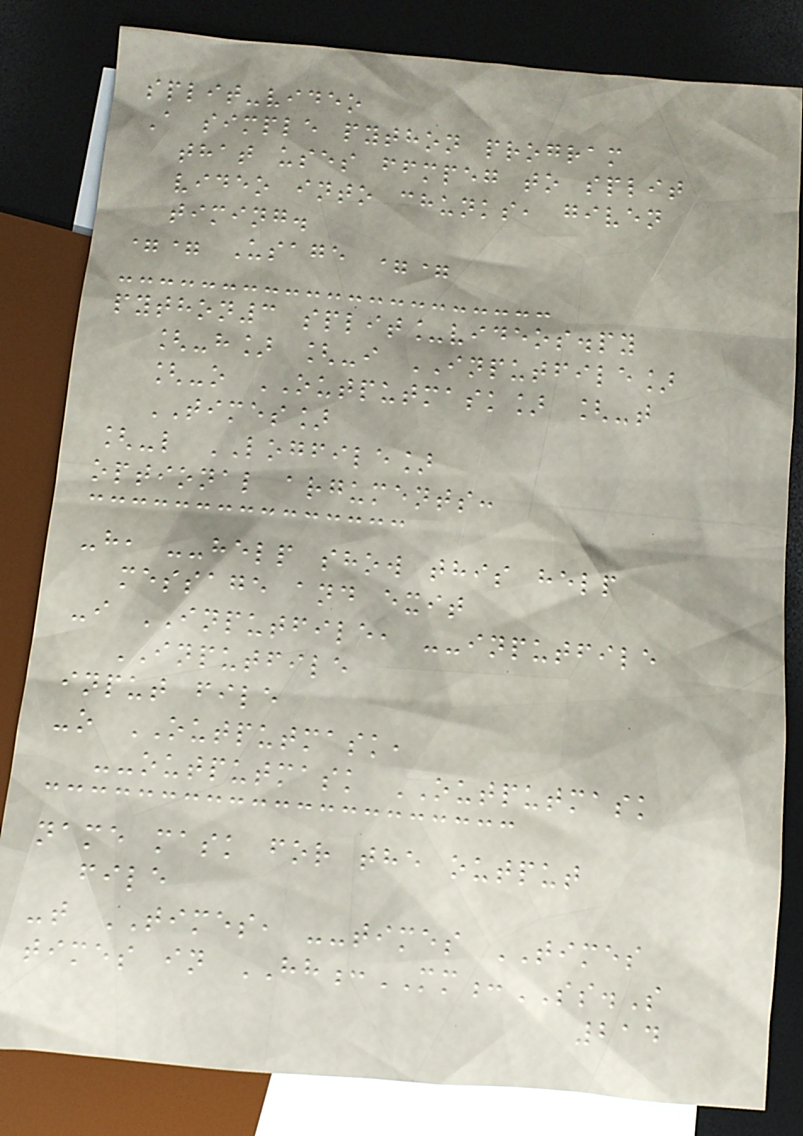split-video
A simple python program
that uses ffmpeg to split
video into chunks, given
timing.
== Usage ==
python3 split_videos.py
[-h] [-i INPUTFILE]
[-o OUTPUTMASK] [-t
TIMES]
[-l LOGFILE]
optional arguments:
-h, --help show this help
message and exit
-i INPUTFILE, --inputfile
INPUTFILE
input file
-o OUTPUTMASK,
--outputmask OUTPUTMASK
name mask for the output
file
-t TIMES, --times TIMES
times in HH:MM:SS.S
214
